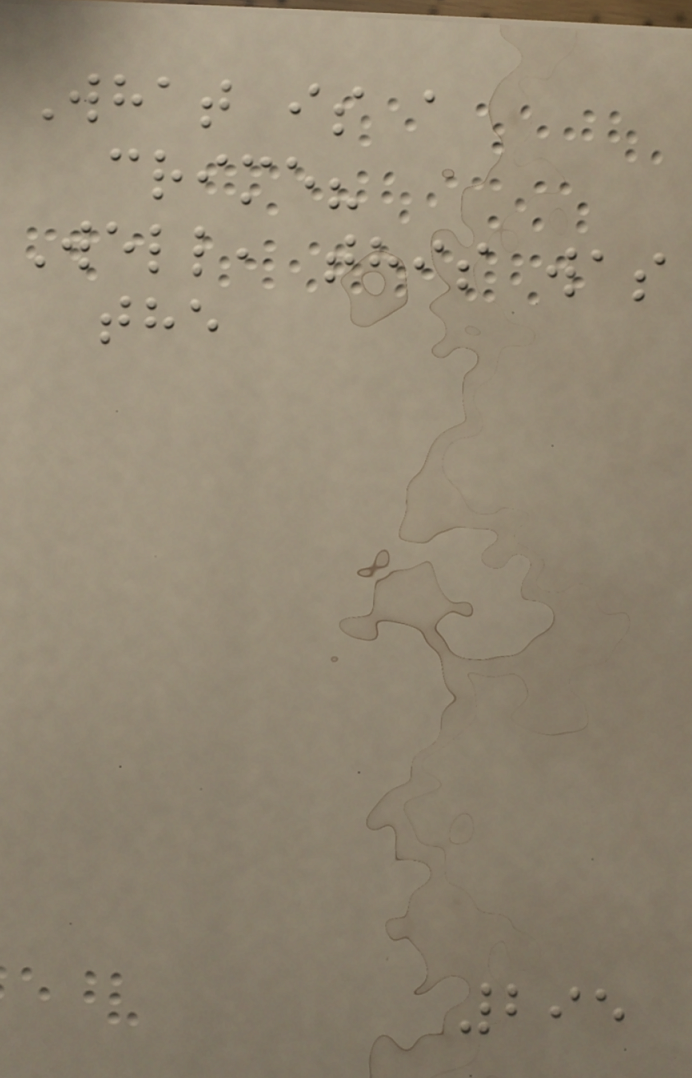What is a
crime?
Well, this was
the
295
